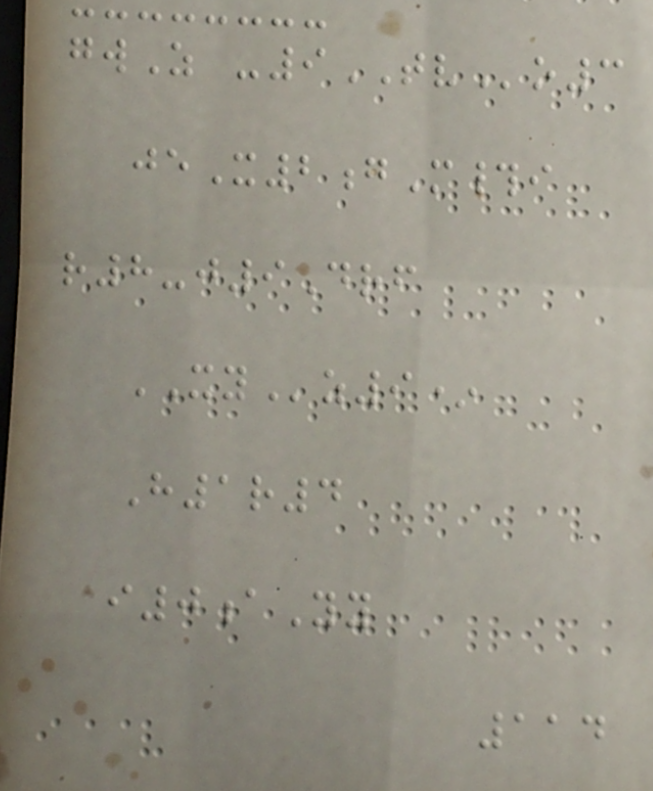gwZ -9TVo3
jeX2gM#i
r8-j9Drf
XYz9*
H1r4
i0aYy
114
